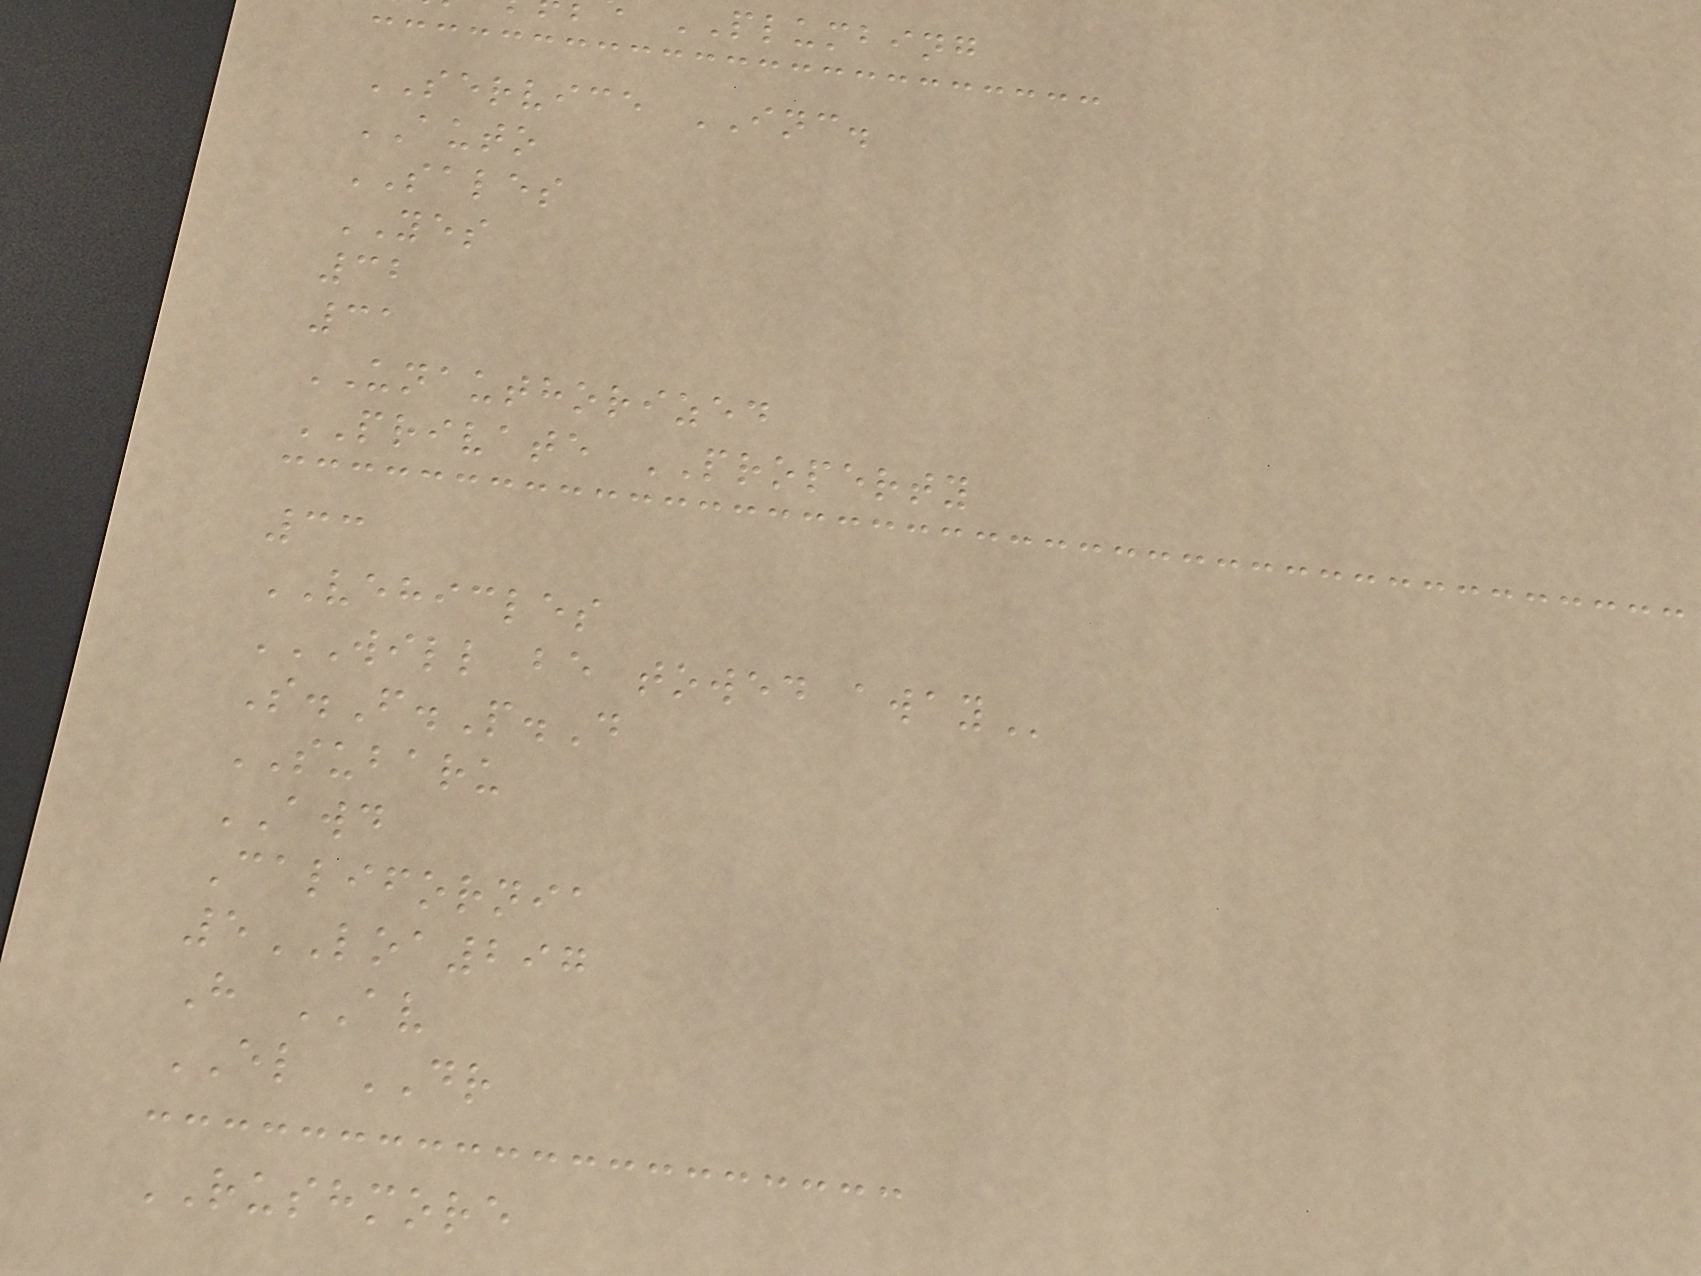PLUMBING
SERVICE INC.
AUTO
SALES
YES
32
31
UNAUTHORIZED
PRIVATE PROPERTY
33
VEHICLES
WILL BE TOWED AWAY
S.F.P.D
SUBARU
AWD
California
5LOA297
H AV
EL DR
RUSHMORE
